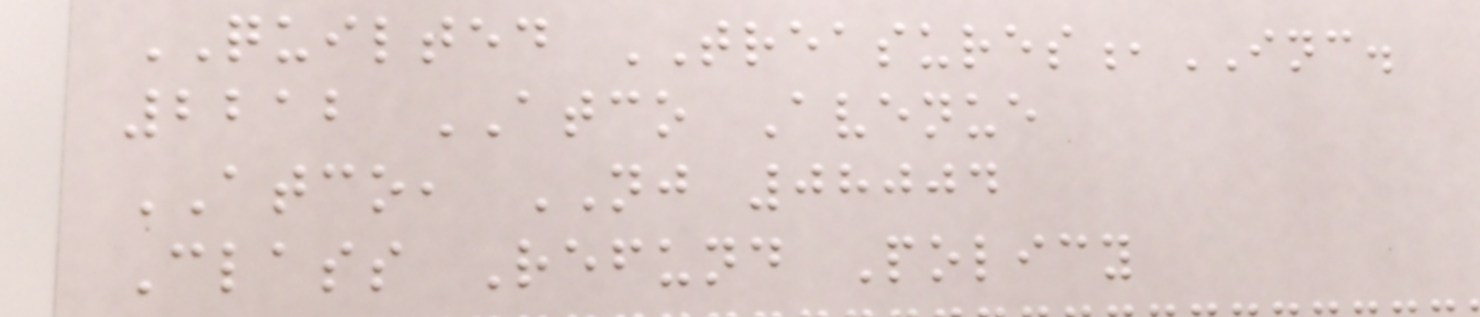QUILTED TREASURES,INC.
2212 ATCO Avenue
ATCO, NJ 08004
Class Refund Policy
